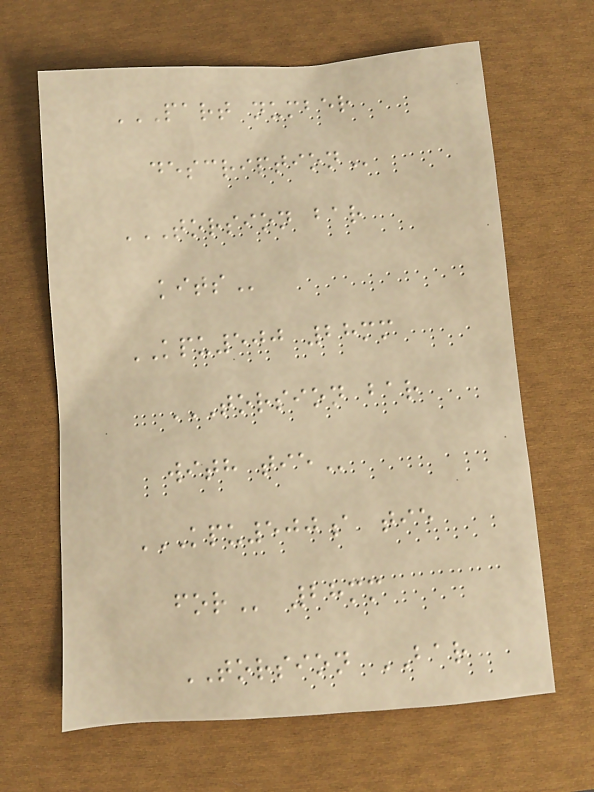PART NUMBER
DESCRIPTION
TORSION BAR
KITS
KPU500 28mm
TORSION BAR
WITH TIE
KPU500A TIE
FOR 28mm
TORSION BAR
